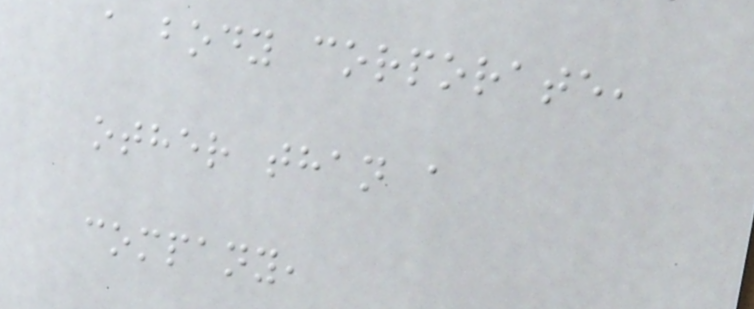a body corporate,
other than a
company,
